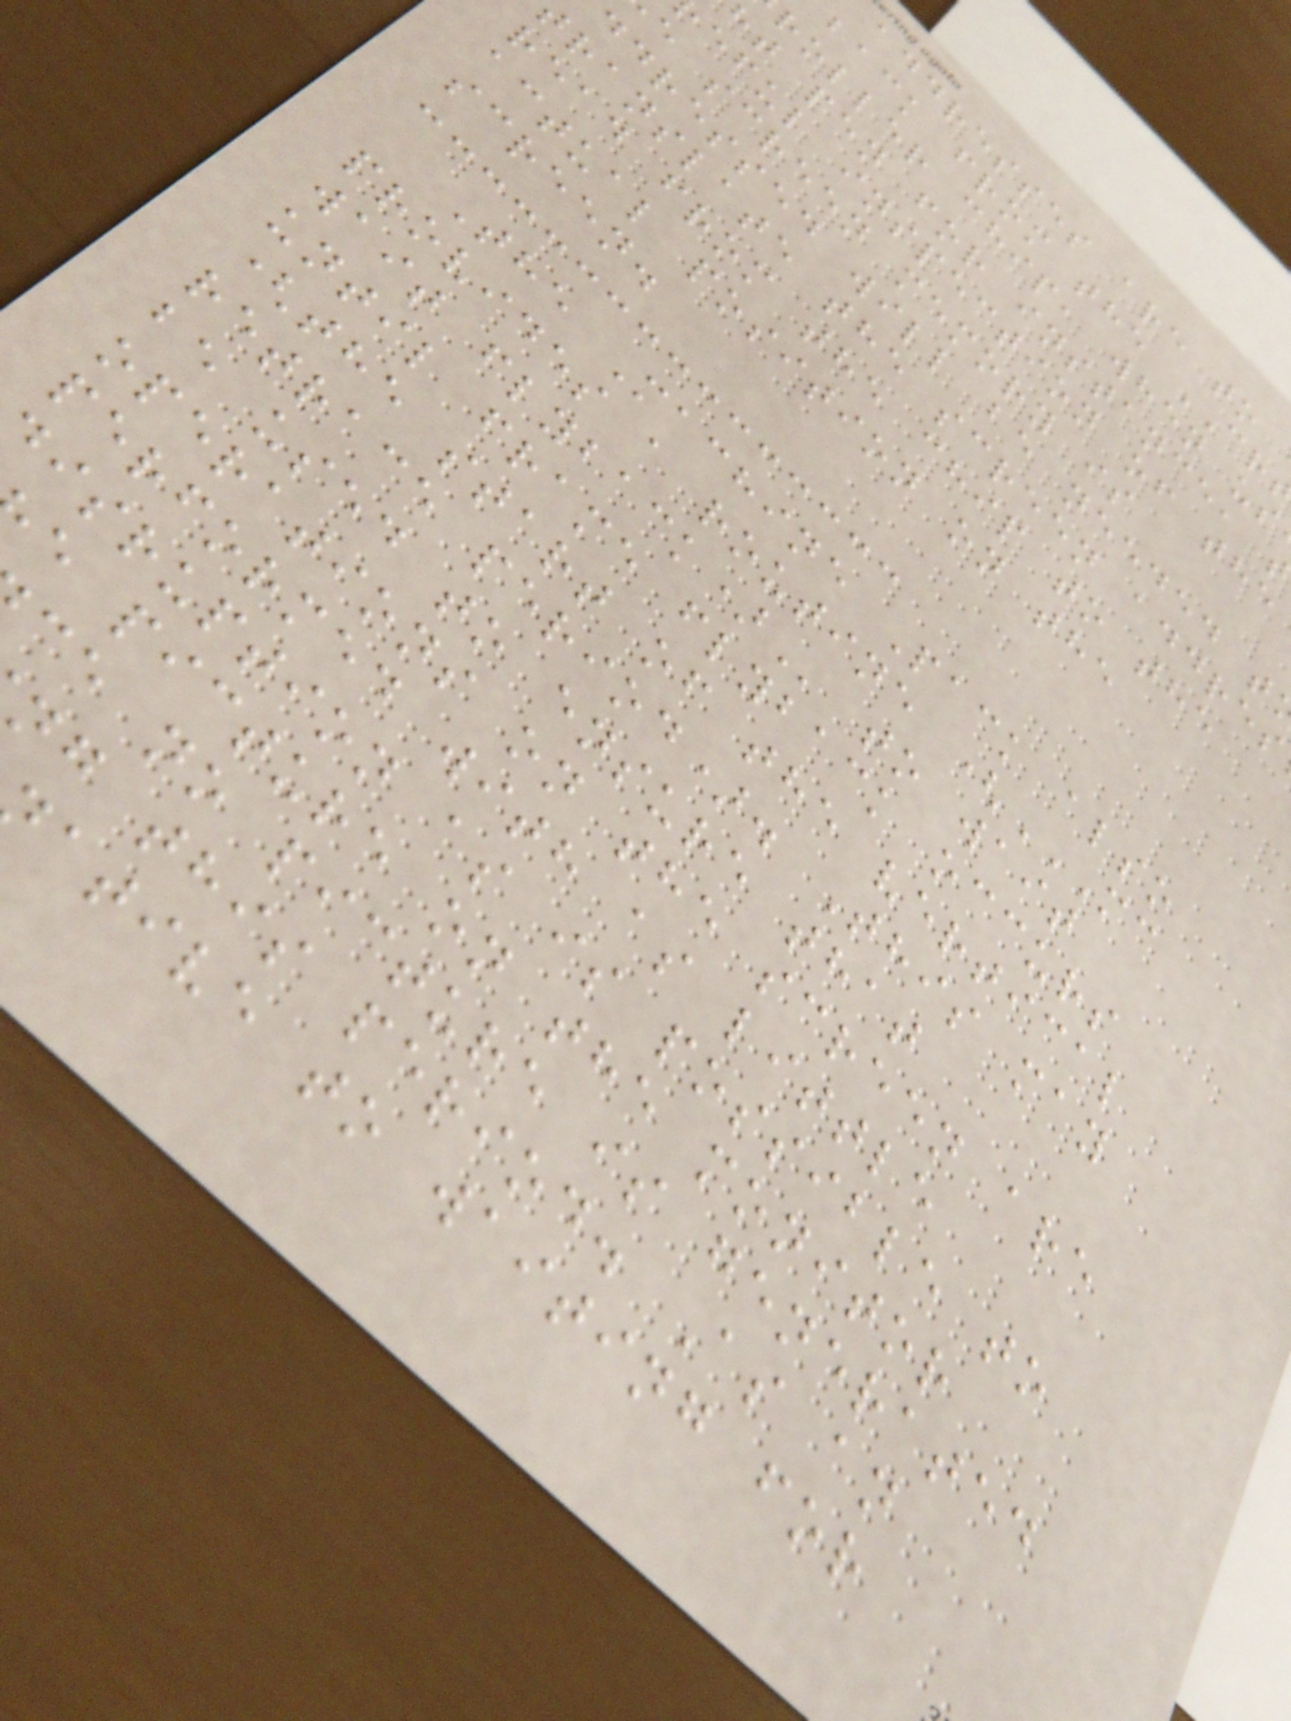addresses are to
back from the CR
roller chip, when us
ht pen for instance,
eful inspection of the
e screen memory is
ddressed will be needed t
translate the screen addres
read from the chip to the
actual position on the
screen.
The Machine Pack also
provides a routine (MC
until frame flyback occurs
(the start of the vertical
retrace period). This may
be used to ensure that
operations on the screen are
performed with as little
isruption as is possible to
e picture on the monitor
ce no picture is generated
ng this period. As an
ative to waiting for
